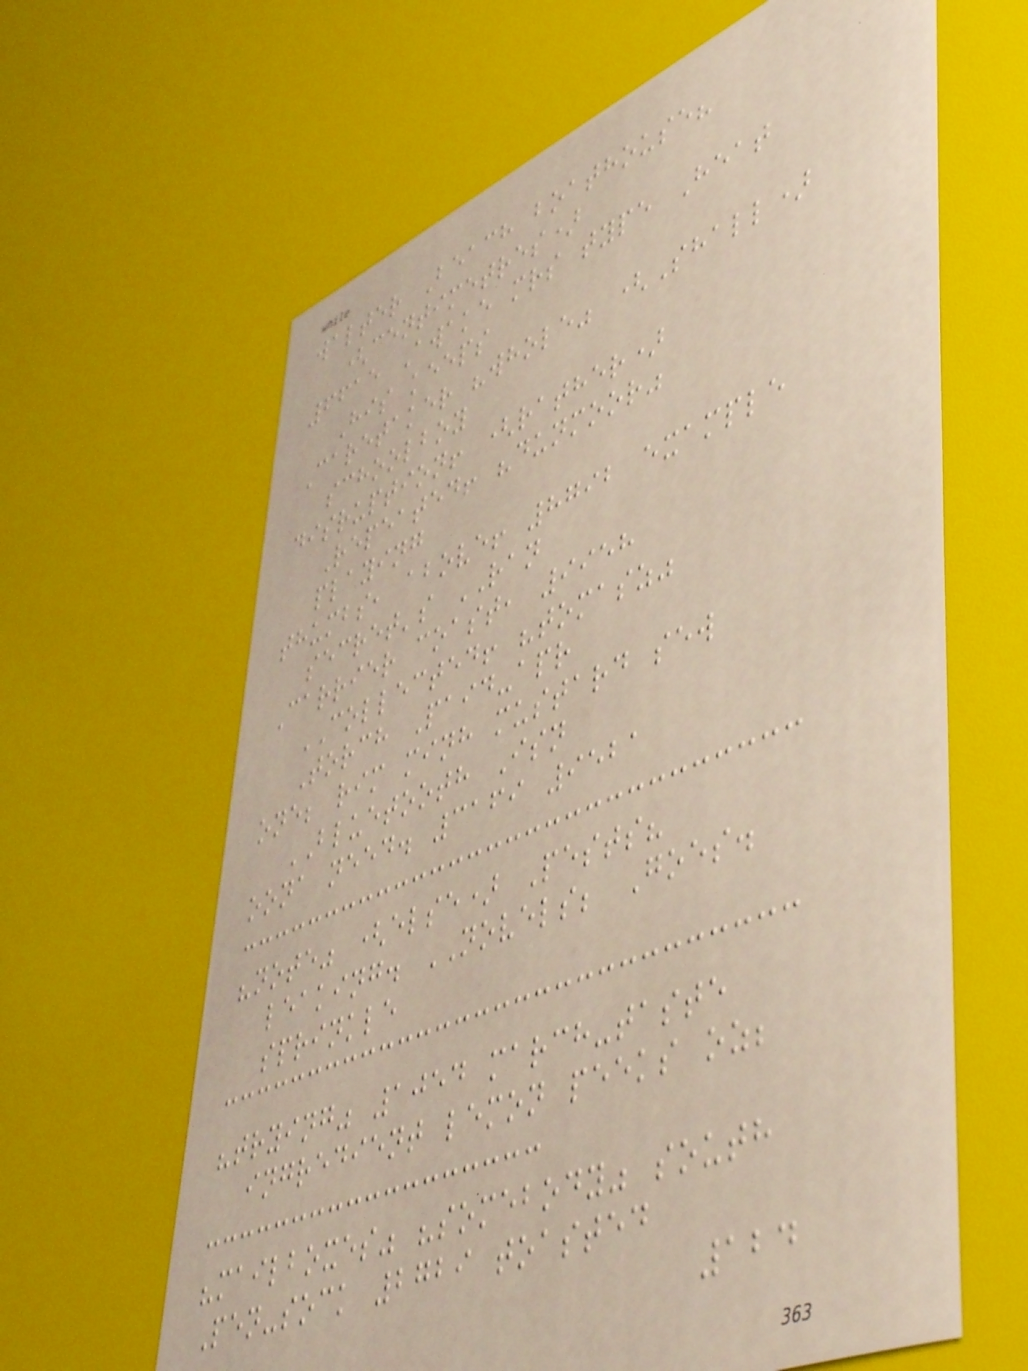walter Beach boathouse?
(centimetres)
6615 Awake mrs type Heat
His keeps
Caretaker "whole" (Shall)
schoolboy
disruption! (rather)
Repeated! "dunmoor"
playing
thumbs, above! 8792 example
secret's RAN
Carrier coast, 9958
COLLECTED! "tomasz"
Torch Paid-apr
one; rim minh mustard sew
BLUETOOTH Isn
oona need. 3169 9521
"note" (else) Pests?
leaking. NOVELS; Goes.
sprinkle
"trying" 1054 march-taste
ingredient lemon peeks oz;
"mailboxes" "somebody" south
Pen-sock 2729 toasted
124
